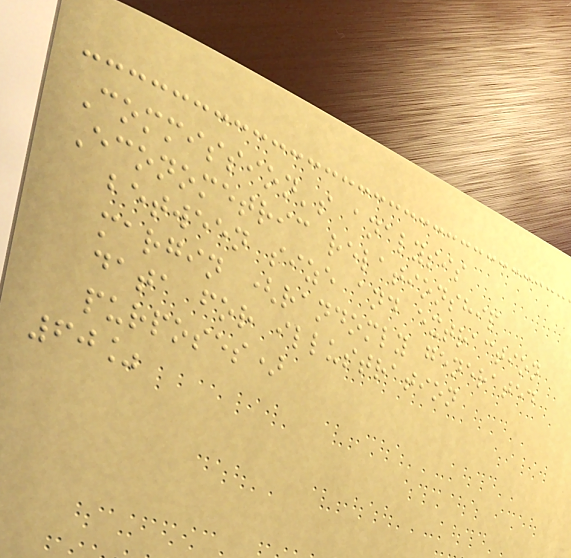Commission's analysis
Econometric relationship
between size and extraction
margin (randomly generated
data for illustration
purposes)
60%
